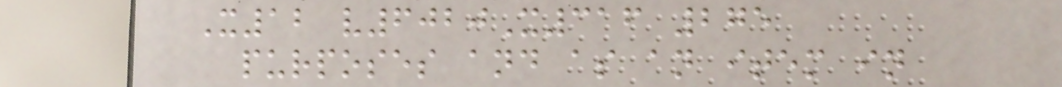X12 v6020X316 275
purposes and as an item in
